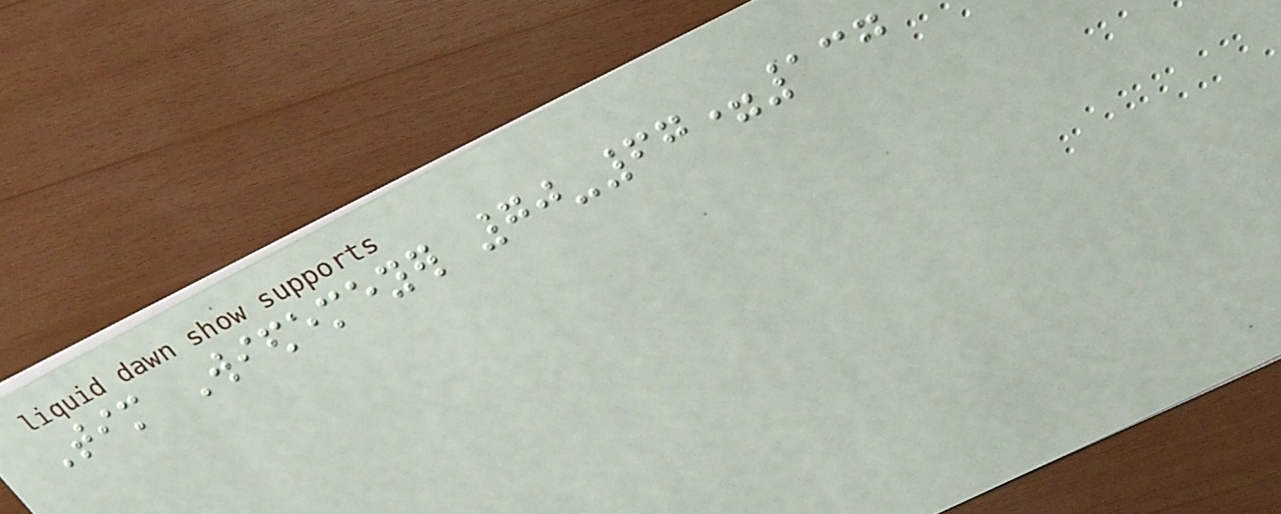Tim Wiedemeyer 70-67=137
